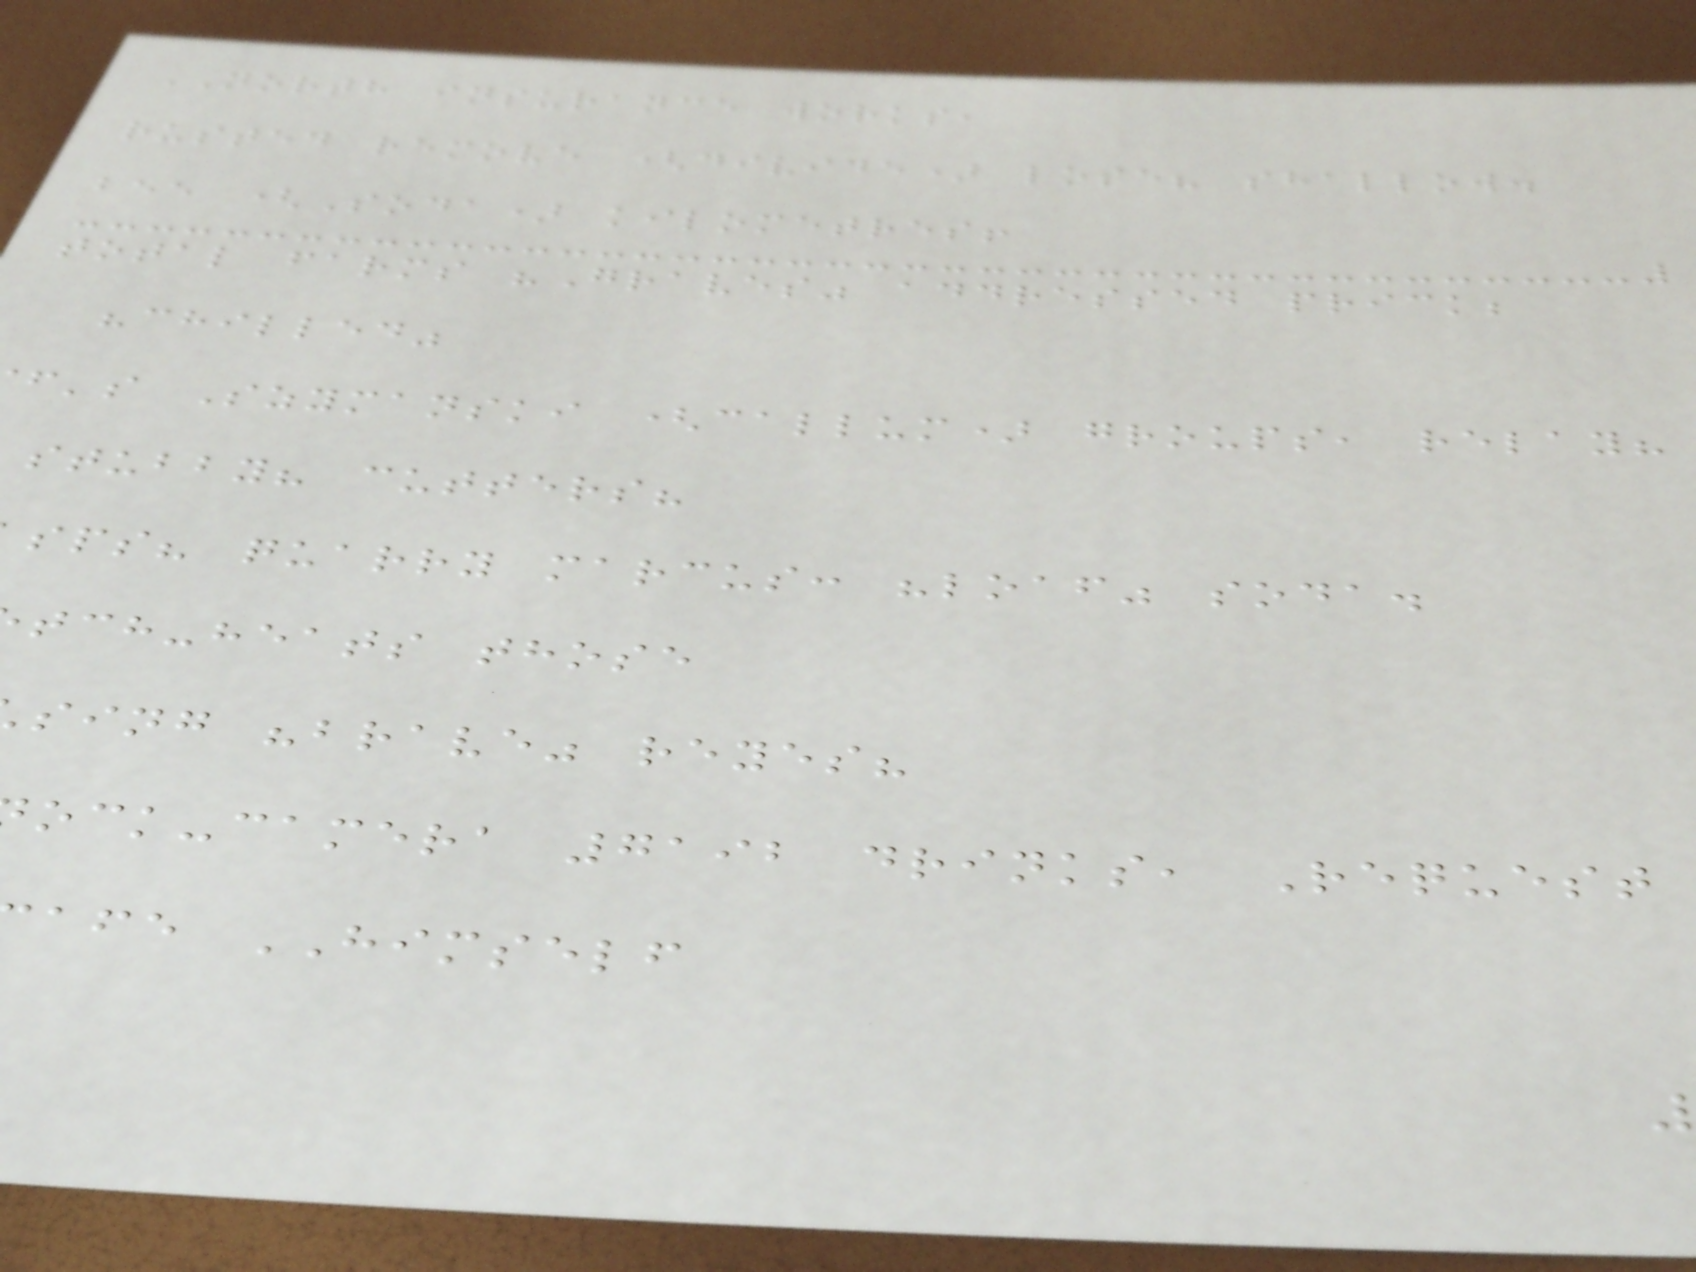NORTH insurance works,
rusted remove (divide) lose? shallow.
bee (Soda) kilometres!
total farms "Graves" addressed prick;
"chilled"
f's Szymanski (callum) groups, relay?
stubby? cutters?
sps? quarry marcus: "loaf" soda.
tch-heats those
sing "brave" reyes?
ock-camera 7192 drinks, Request
afe HIMSELF
